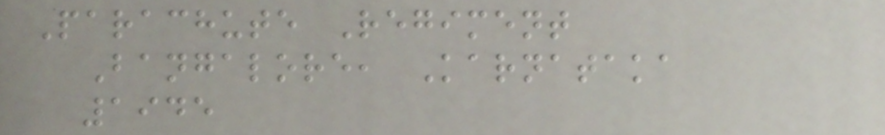Parachute Regiment
Bangalore, Karnataka
1945
